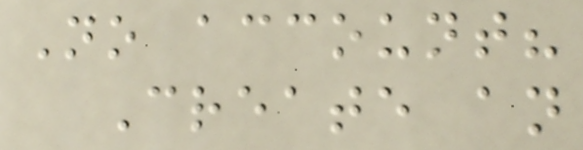No account?
Create an
